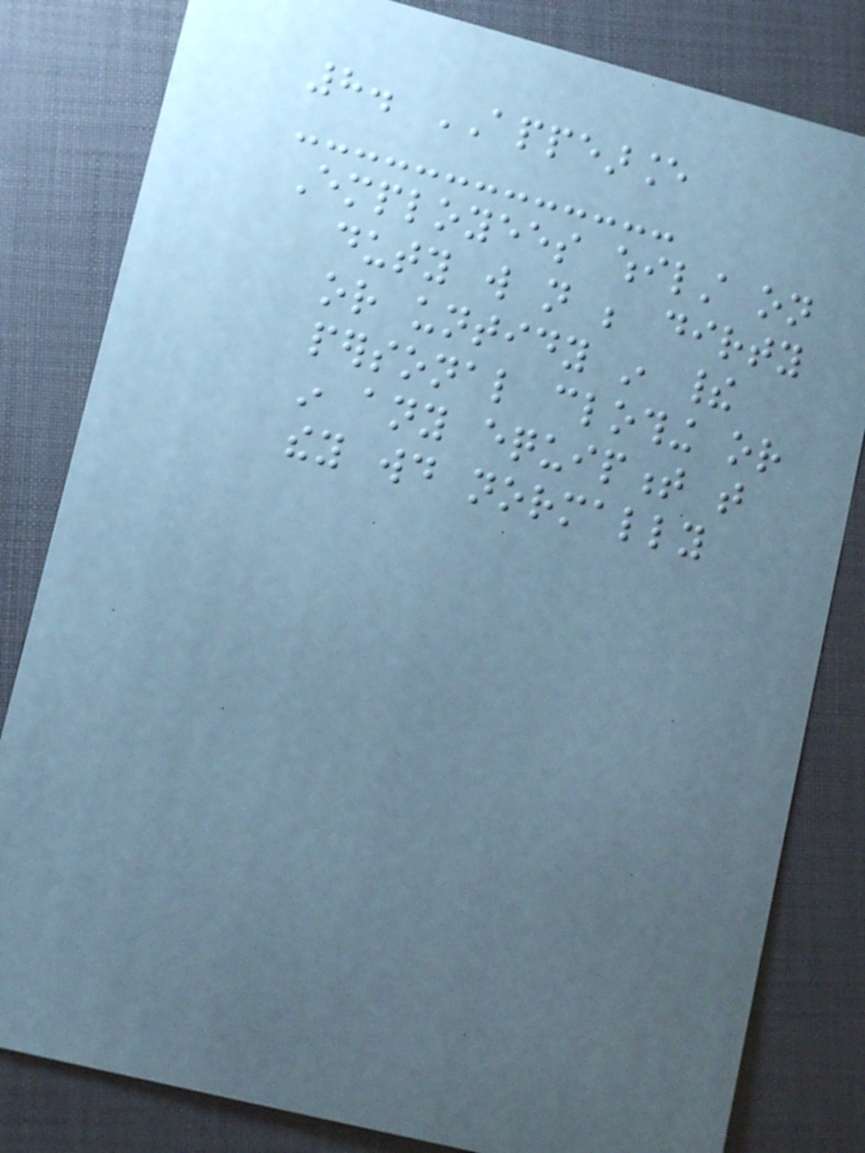8. APPEARANCE
Employees whilst on
duty will not be dirty
or untidy in their
personal clothing or
in any equipment that
they would normally
